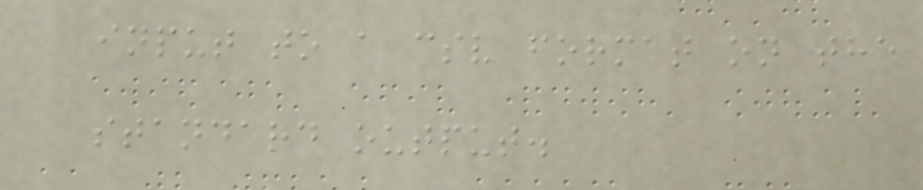input to a csv format on the
standard output.
